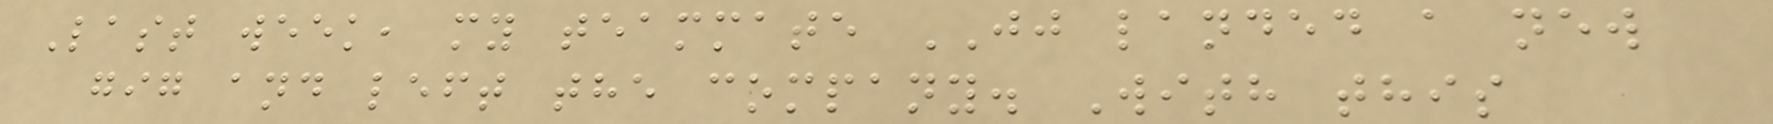Last week, my teammate JJ landed a new
gig and left the company. With this
